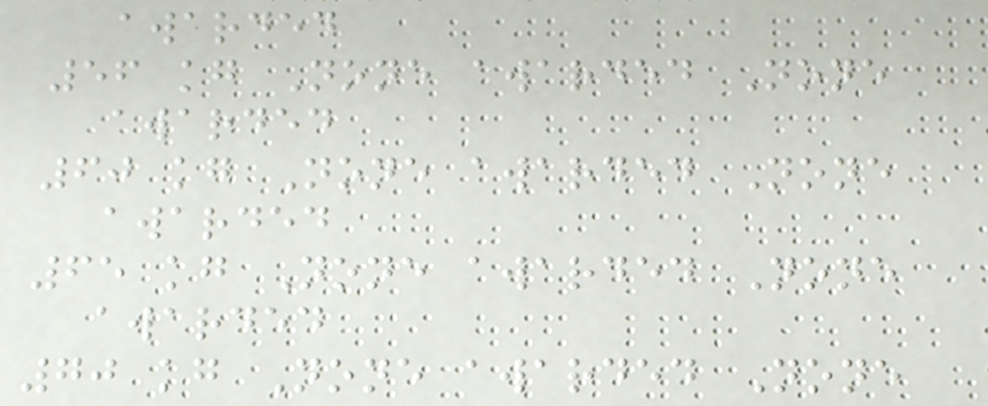awarded
56 kg None awarded None
awarded
60 kg None awarded None
awarded
65 kg None awarded None
awarded
70 kg None awarded None
